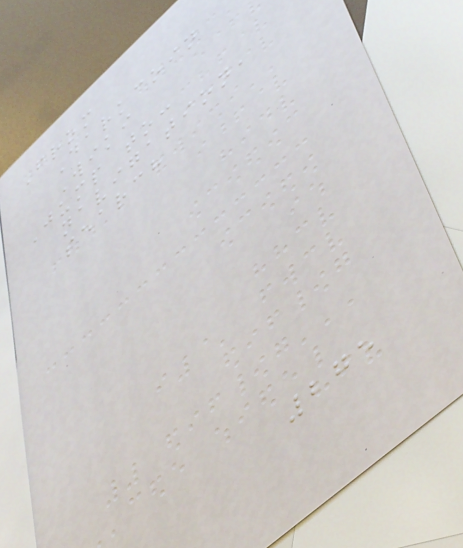From
Darkcoin
Wiki
Jump to:
navigation,
search
275
